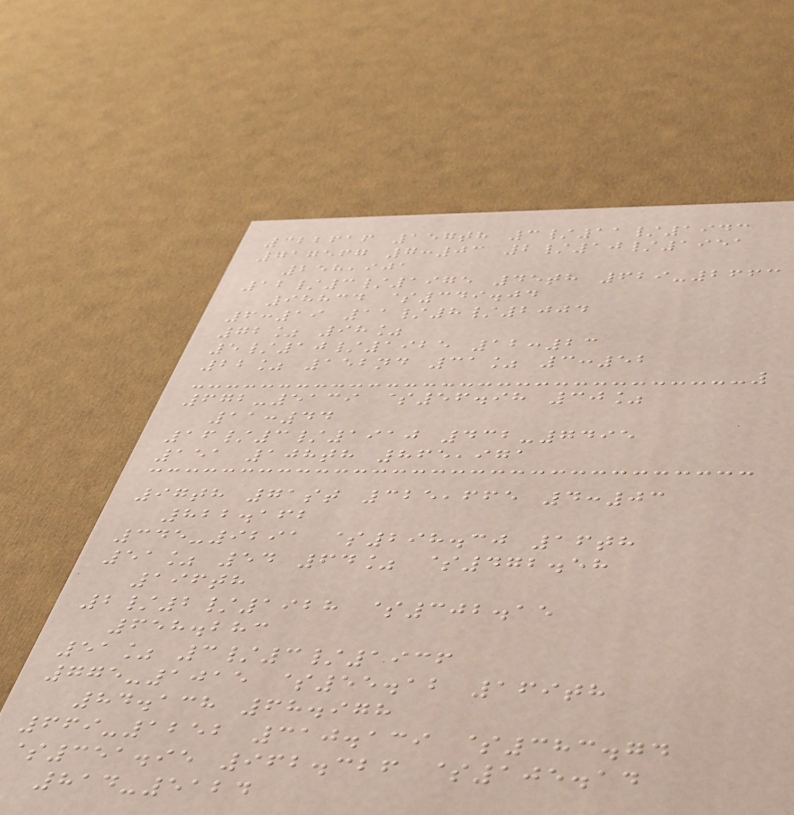322616 157th 3/11/1943
717567 7:03 2/10/1951
258,901
12/3/1975 45th 629-2663
98834 $349.04
6:19 11/8/2004
72% 98%
5/10/1925 12:23
22% 152nd 31% 3:52
672-5139 $56.98 30%
11:44
16/3/1910 432-7495
151 108th 865,971
97th 71st 325,665 4:03
822.162
345-9291 $298.30 16th
51% 54 64% $472.58
196th
2/2/1928 $302.15
658.283
51% 3/3/1936
775-1015 $55.12 169th
84.138 68.978
669-1252 310.139 $383.74
$351.95 962.326 $105.14
814-5124
